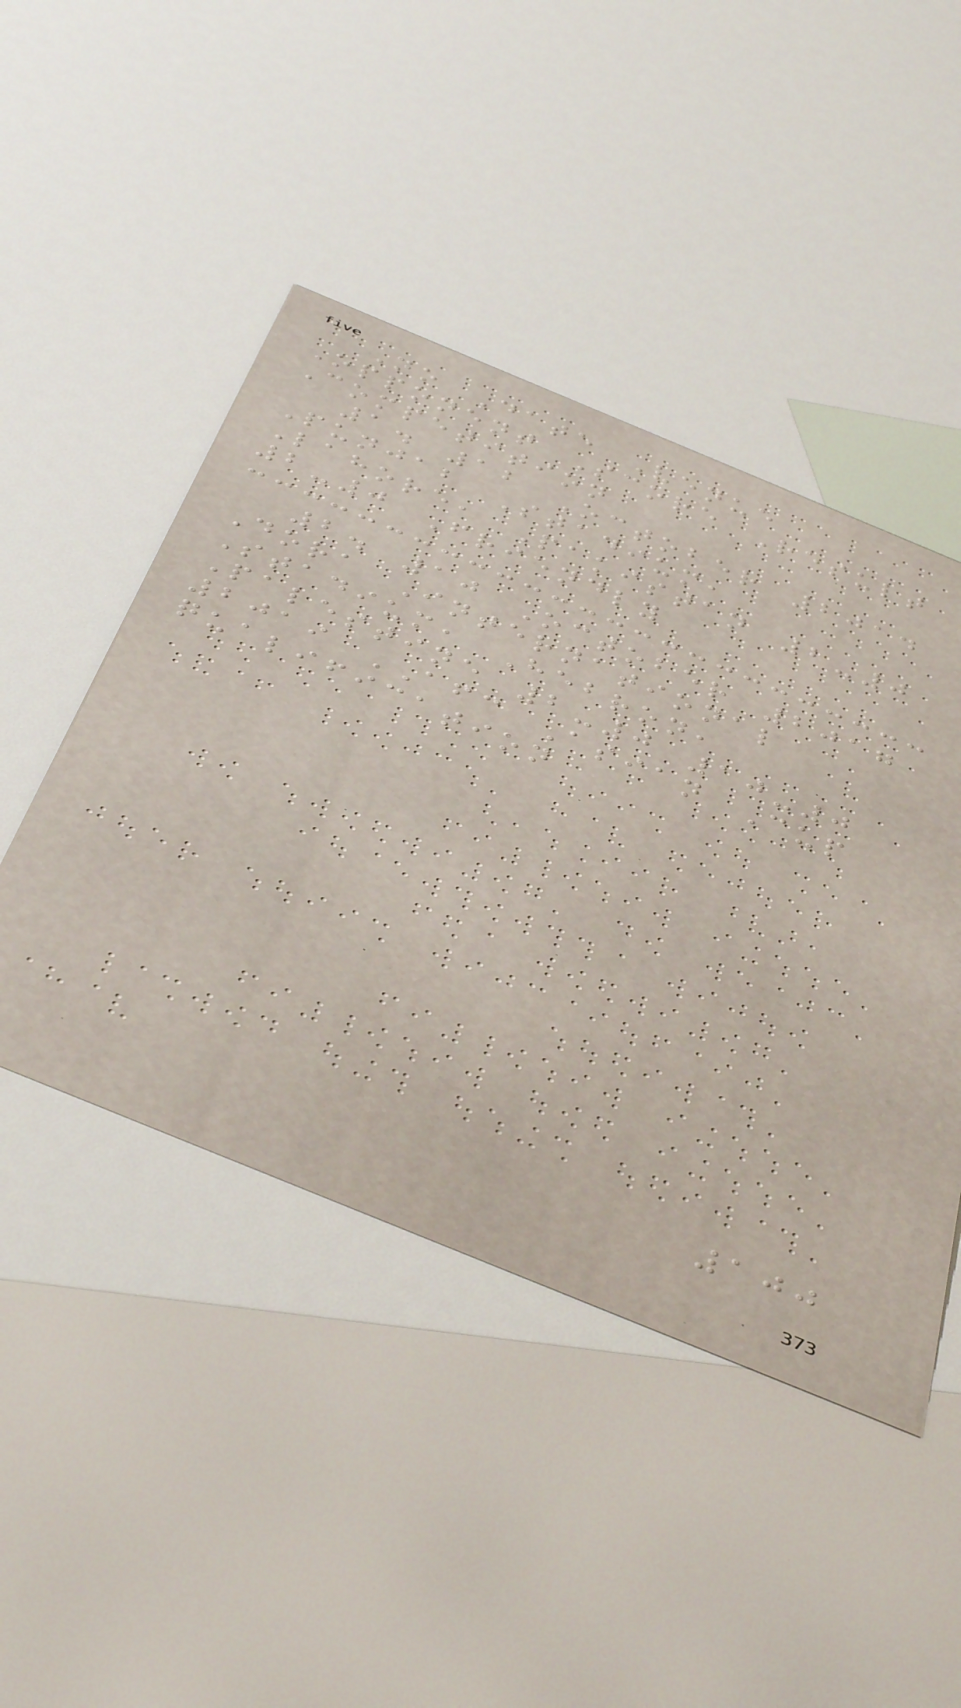No Date Venue
Opponent Score Result
Competition
1. 12 October 2014
Punjab Stadium,
Lahore, Pakistan 2-0
2-0 Friendly
2. 10 October 2017
Dora International
Stadium, Hebron,
Palestine 2-0 10-0
2019 AFC Asian Cup
qualification
100
